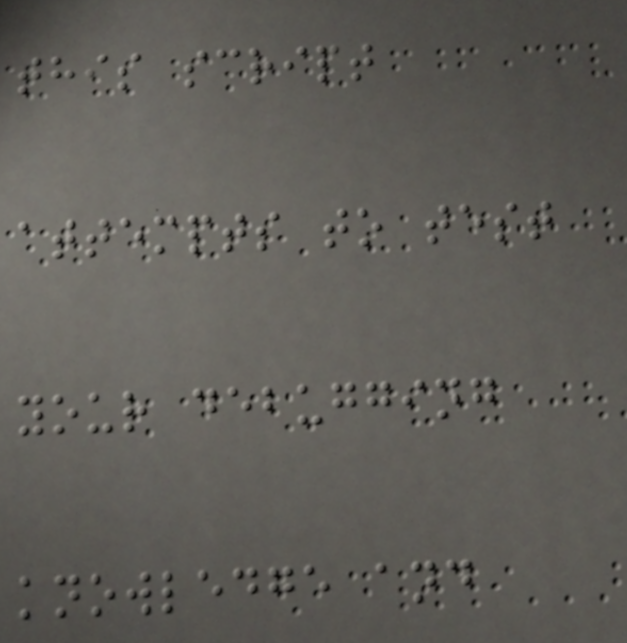this script
attempts to test
your debugging
knowledge and
